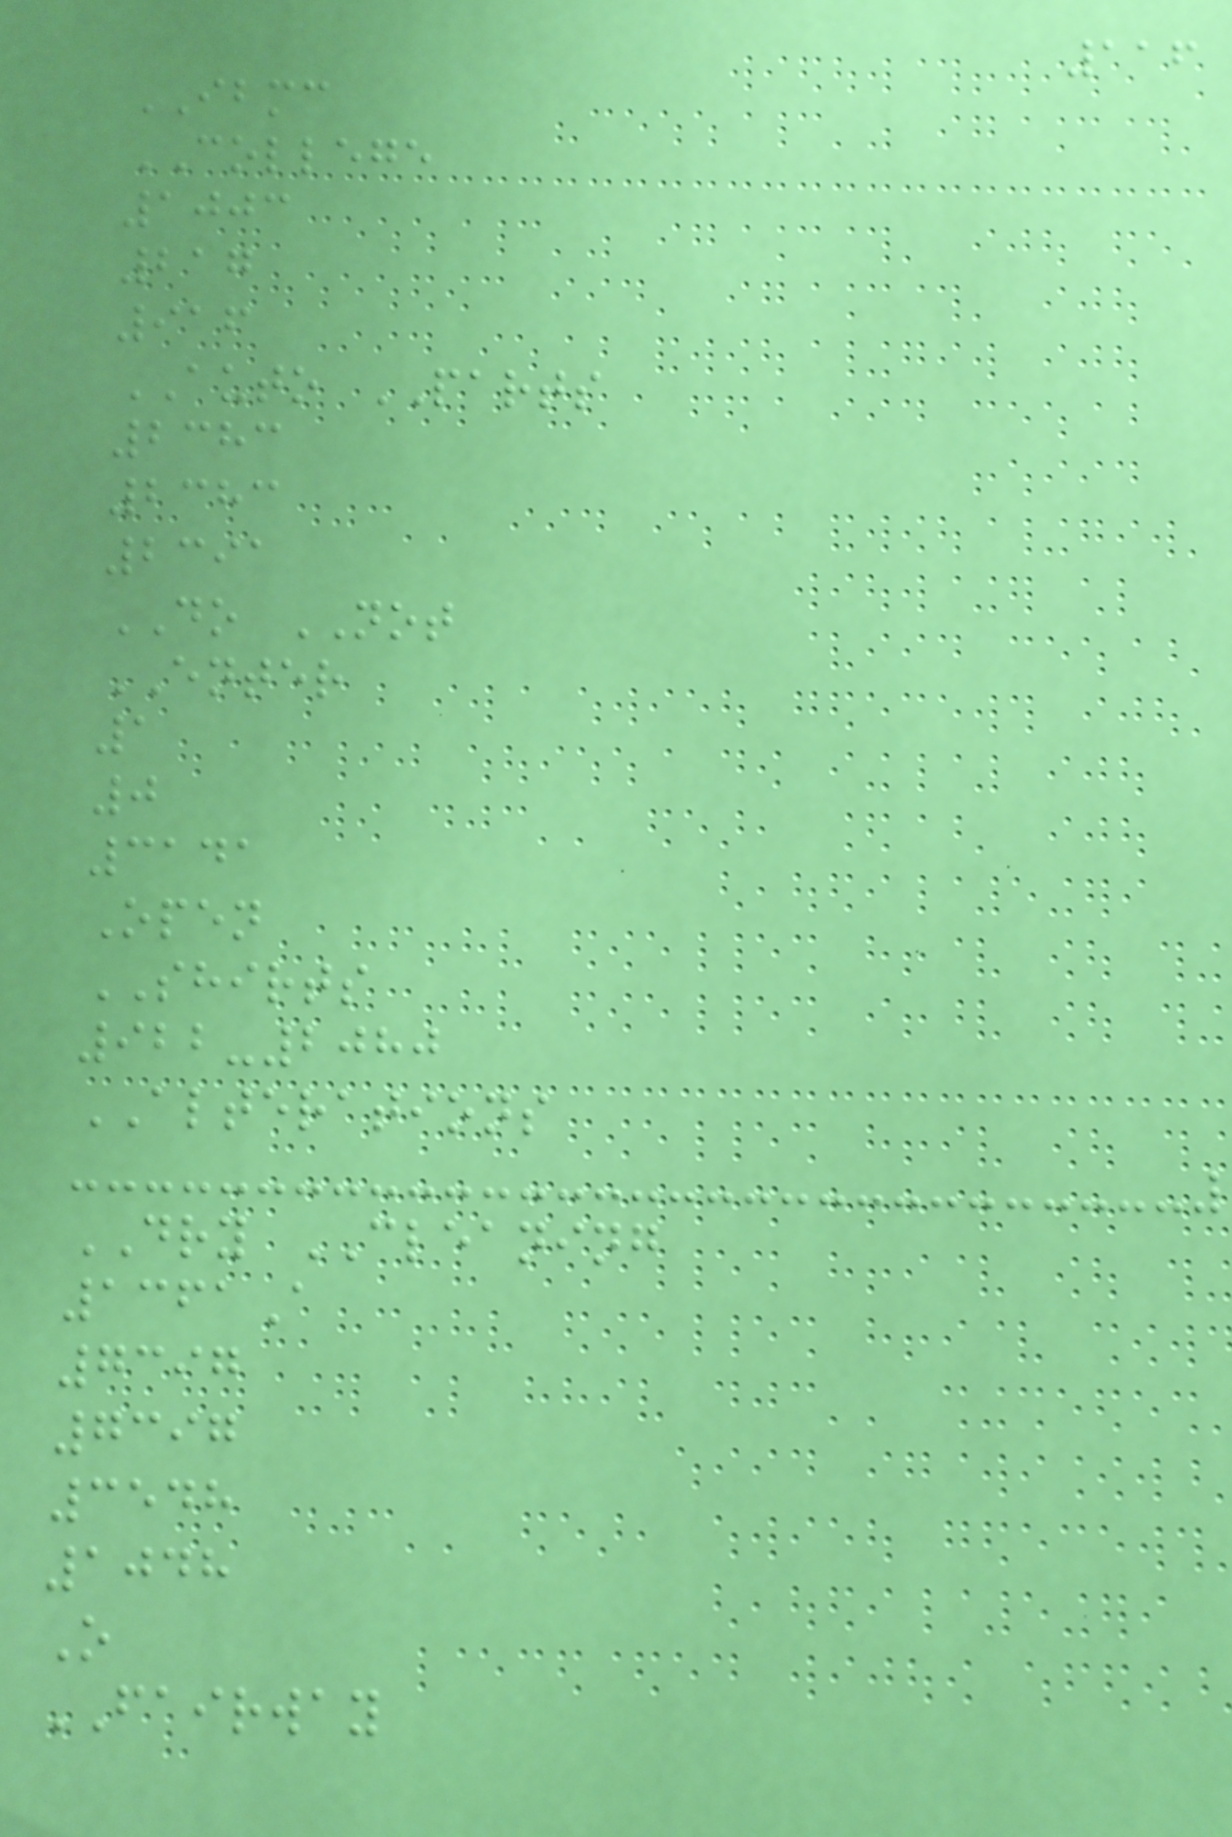116
IBMC
COLLEGE
1003
217
916
AUTO PARTS
2383
2383
2391
DO NOT
ENTER
1
0
3141
Open
SHIRTS
922-2080
ALTERATIONS
DRY CLEANING
1361A
7397
7397
3548
1048
O
FAIRWAY
